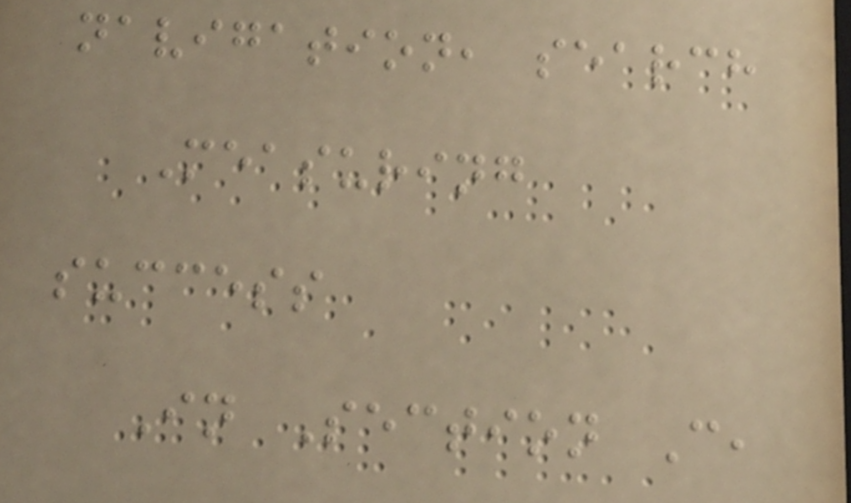navigation, search
Measuring
success
In Section C,
